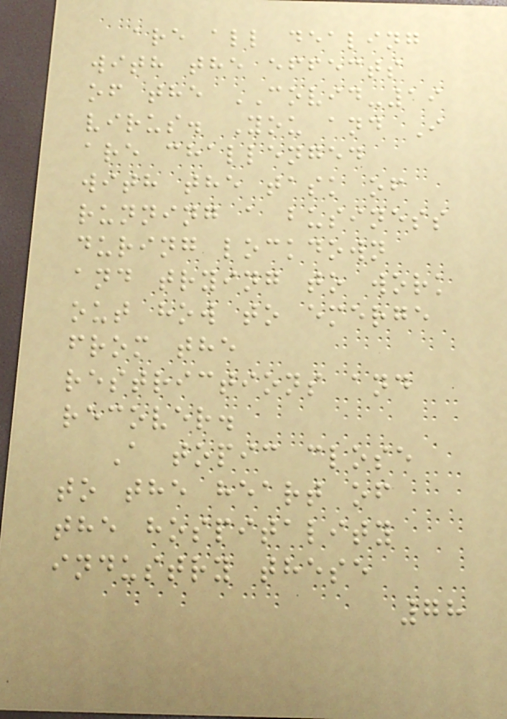are all dealing
with the effects
of the COVID-19
virus. You and I
are challenged
with the task of
running a business
during lockdown
and trying to work
out how to emerge
from the
restrictions and
recover.
A topic close
to the heart of
the hospitality
industry these
78
